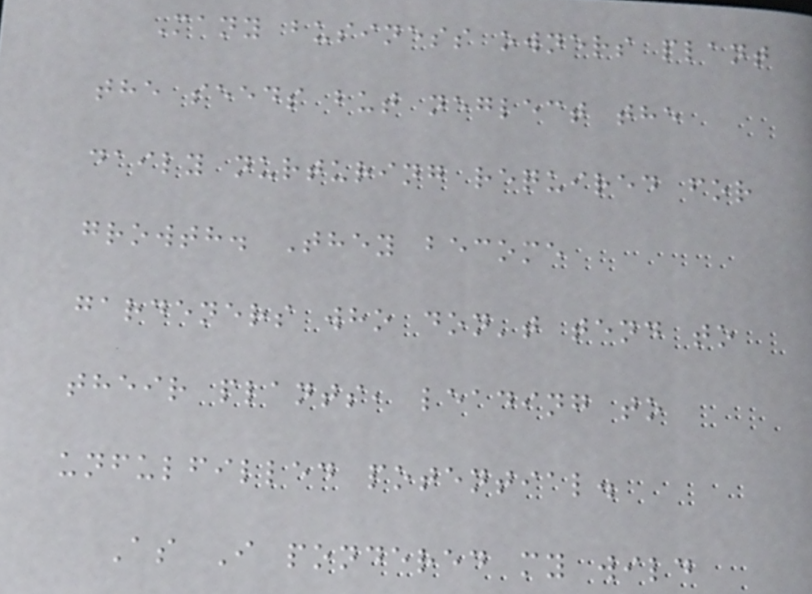Many business owners plant
the seeds but neglect the
daily nurturing required for
growth. They become
gardeners who don't tend to
their plants, leading to
unfulfilled potential.
As I pondered my wild
